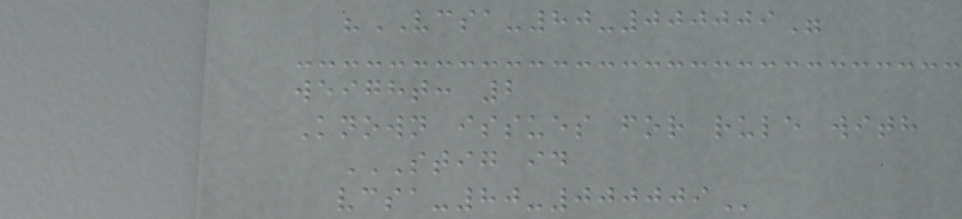"VCSA-80-000009"
weight: 2
Known issues for rule with
STIG ID
VCSA-80-000009
